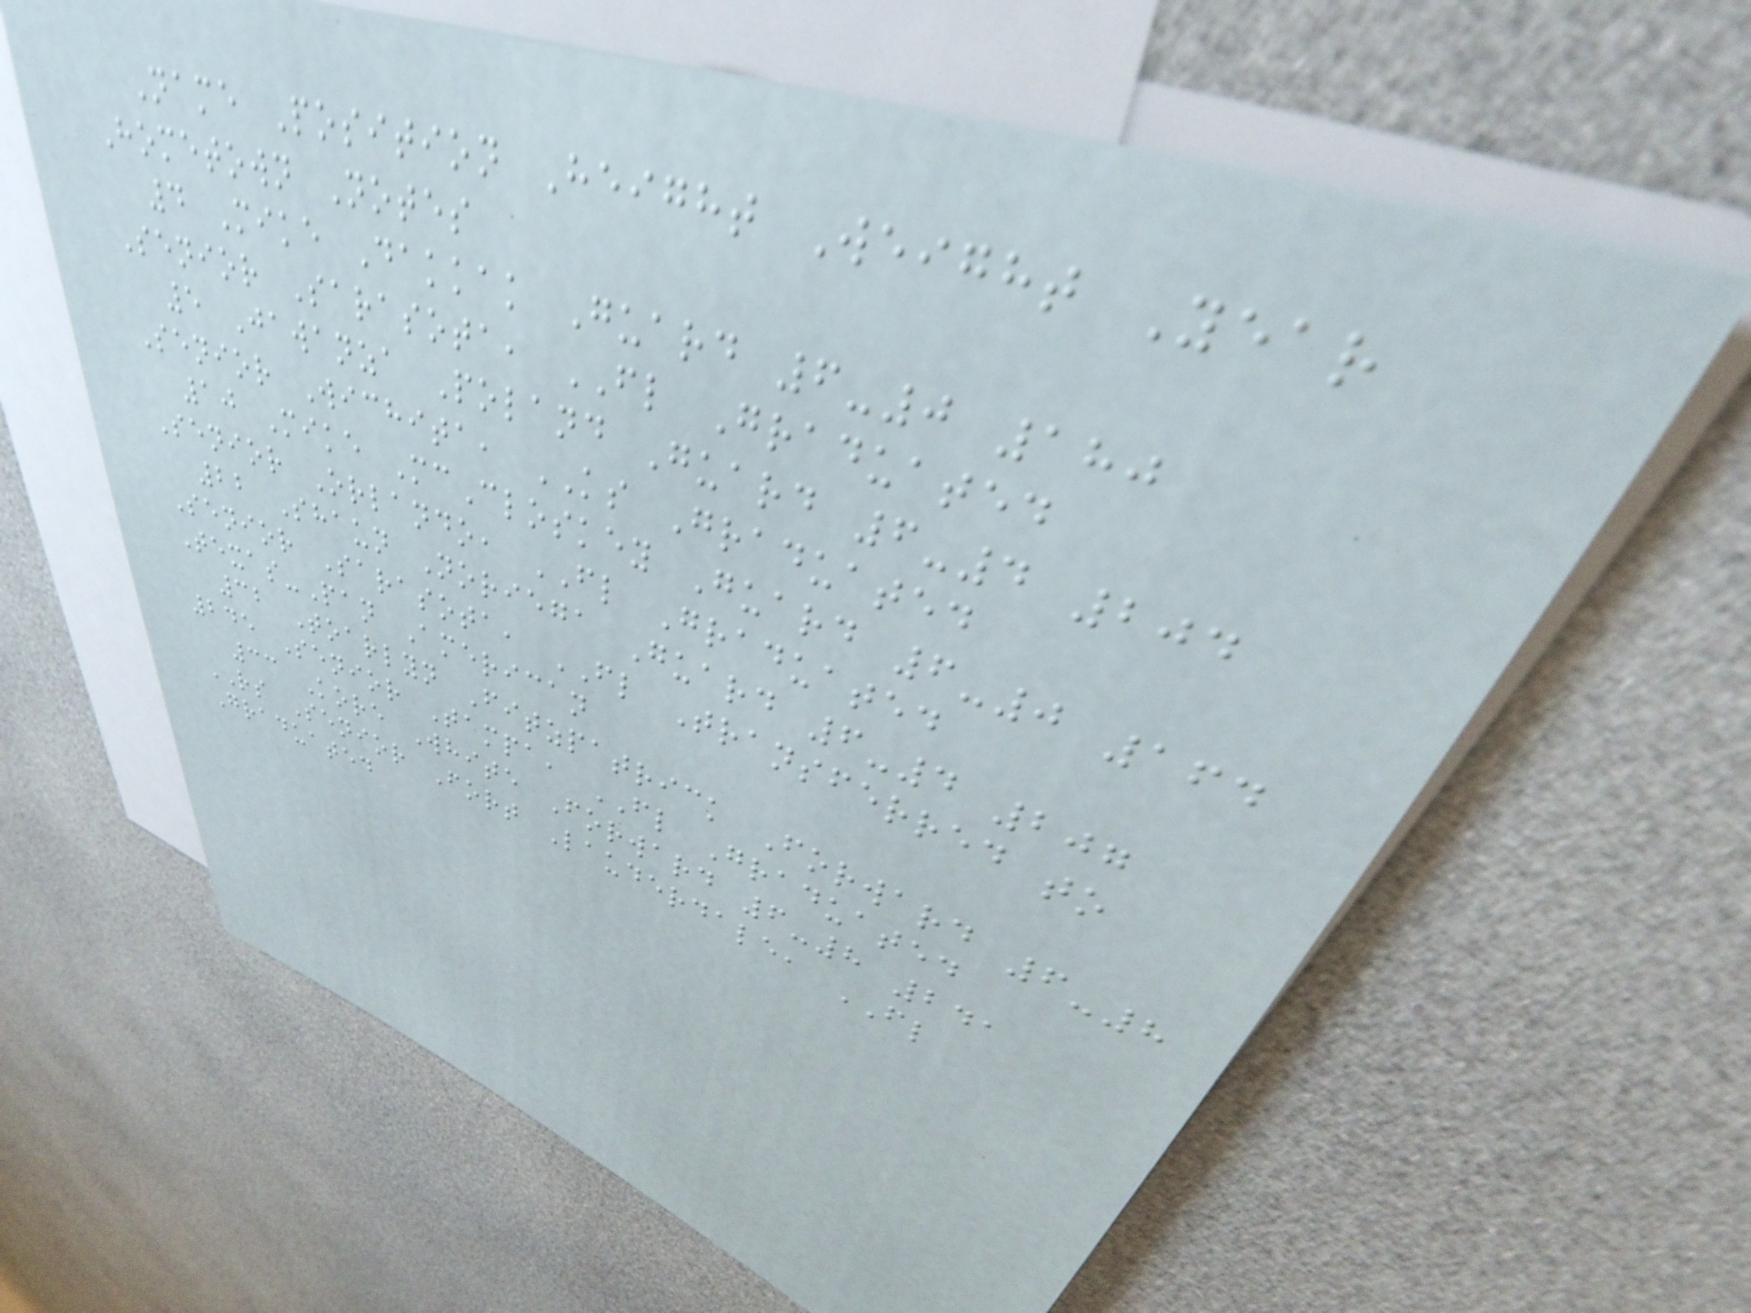Name Position Height Weight Year
Hometown Notes
4 Mike Dakkak Guard 6-0 180
Senior Sarasota, FL Graduated
5 Jawanza Poland Guard 6-4 204
Senior Wichita, KS Graduated
10 Mike McCloskey Guard 6-0 164
Senior Orlando, FL Graduated
22 Shaun Noriega Guard 6-4 207
Senior Sarasota, FL Transferred to
Texas-Pan American
32 Toarlyn Fitzpatrick Forward 6-8
245 Senior Tampa, FL Graduated
33 Kore White Forward 6-8 241
RS Senior Fort Lauderdale, FL
Graduated
